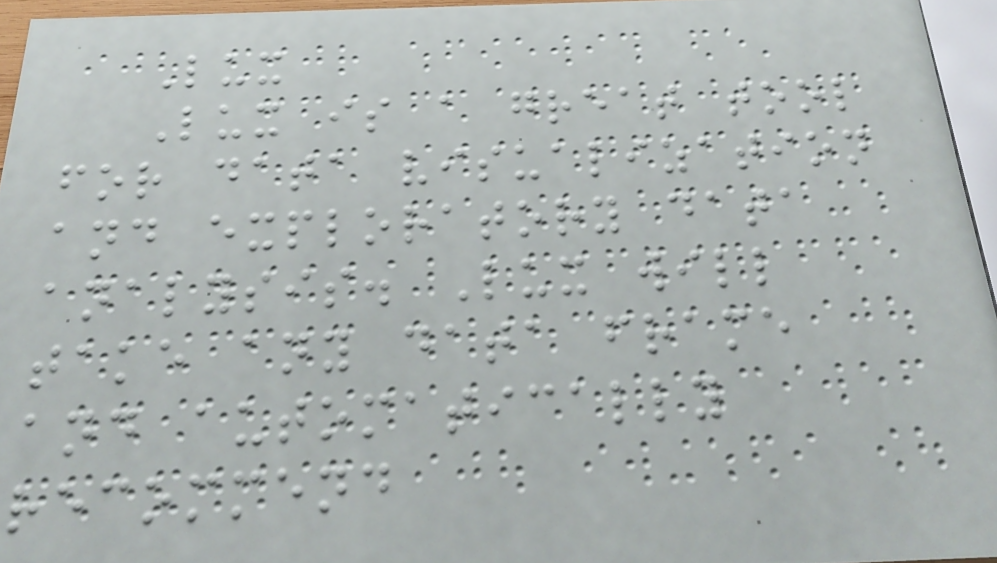Lux
Lux is a great tool
for data visualization
and exploratory data
analysis. Lux will
take any data frame
and automatically
recommend
